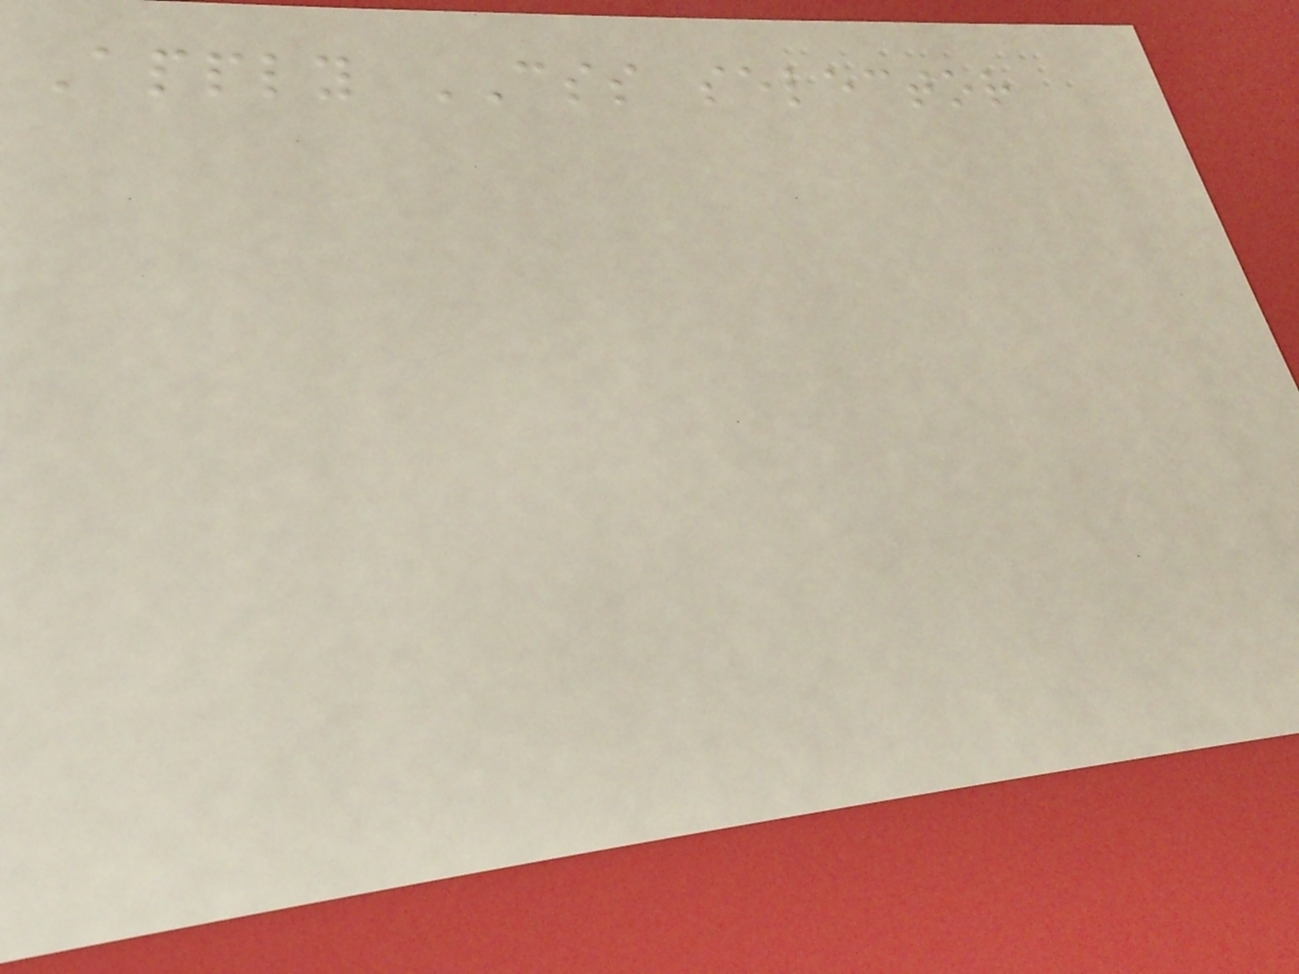Apply CSS selector
